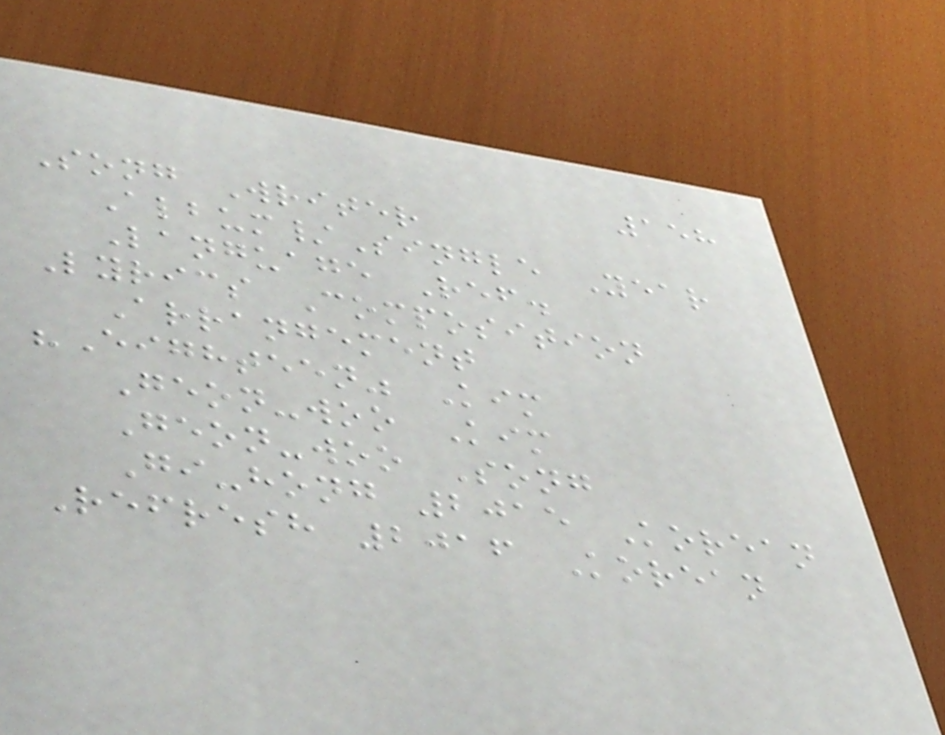158
Song Writer
Album/Single Year
Language Ref.
Lyrics Composition
Arrangement
"Eighteen" Kim
Geon-woo Kim
Geon-woo Song
Gi-hong 2015 Korean
Refresh 2016 Korean
